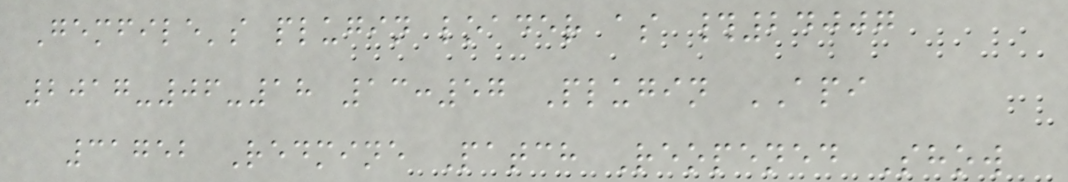Gemfile's plugin loader as #24007
2017-06-18 13:57 Plugin API
31752 Redmine Patch Reopened Show
